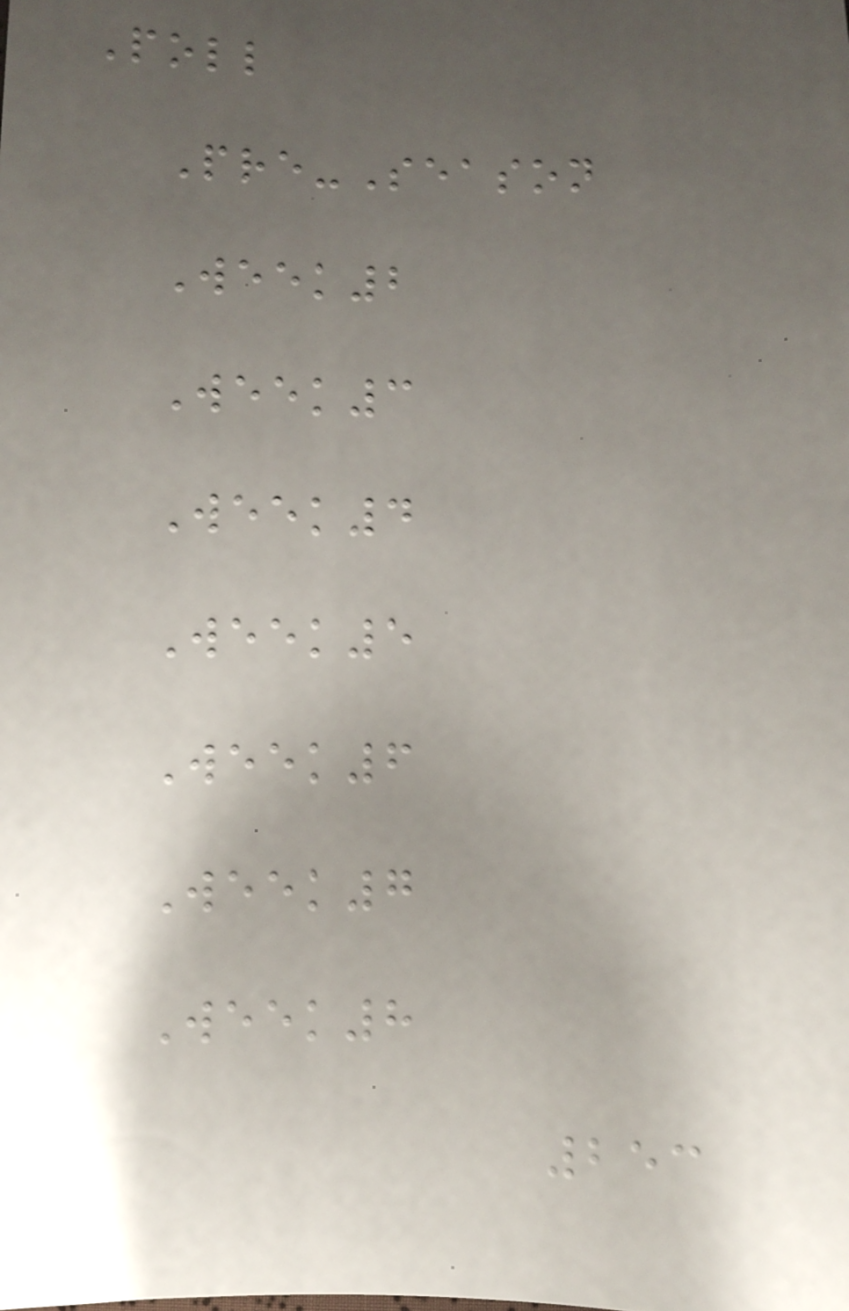Poll
Pre-Season
Week2
Week3
Week4
Week5
Week6
Week7
Week8
253
